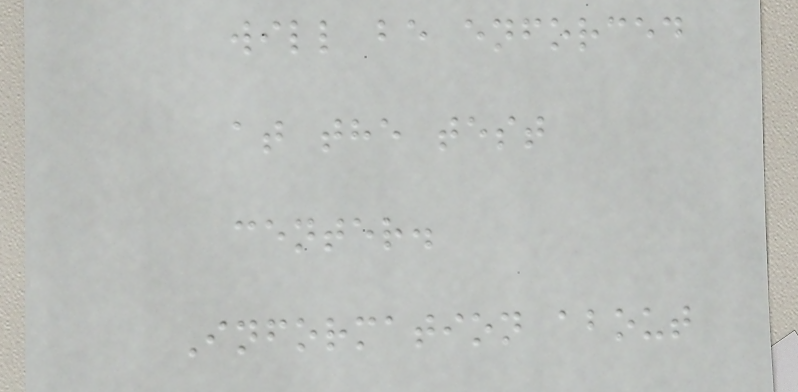will be enforced
at the test
center.
Information about
